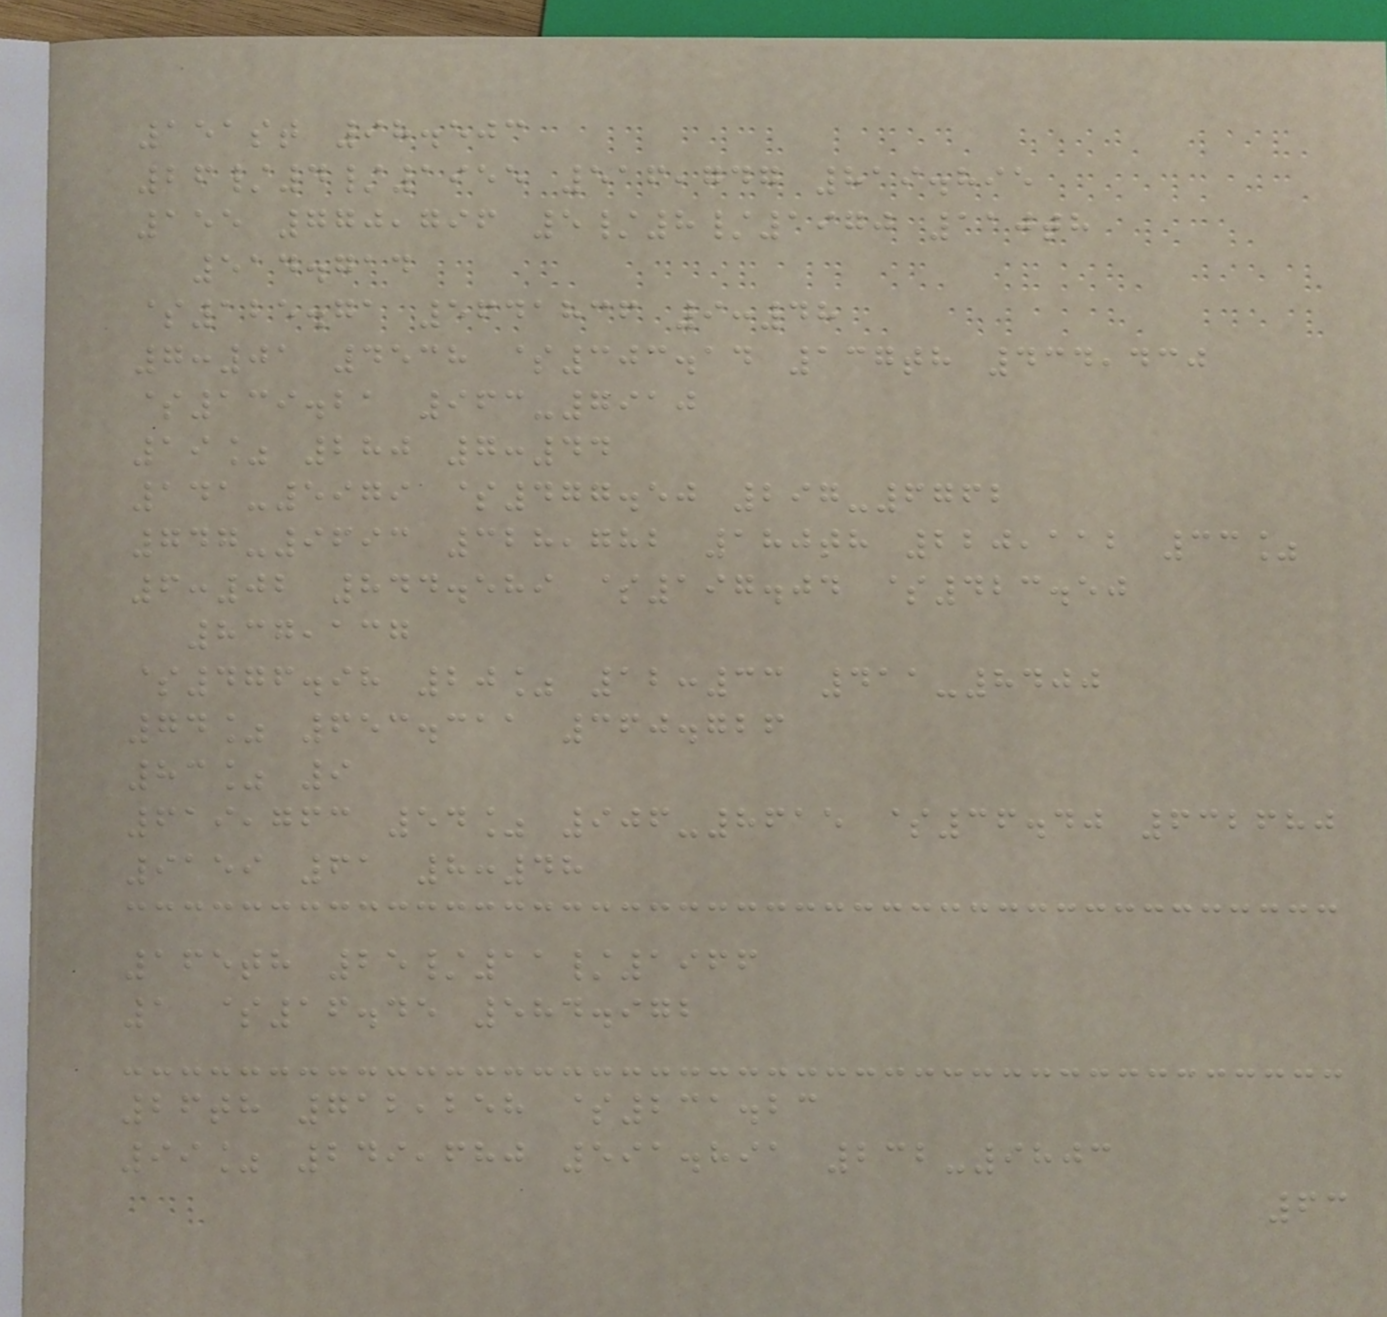151st 98.503
26/4/1955 516,747 819.895
155 770,796 5/8/1970 110th
514.714
$125.71 5641836 9:48
7:01 4538 $303.14 137th 434,430
$139.21 963-7910
19% 280 7:44
141-5979 $477.50 297-6762
747-9693 328,782 180th 220,112 33%
6:02 844.589 $197.04 $423.50
837,137
$476.98 20% 12:33 411-8400
74% 653.311 360.726
83% 9
619,763 54% 906-8615 $36.40 632680
9159 61 8:48
165th 25/11/1966
1 $16.45 584.972
26th 712,258 $231.23
99% 249,680 591.891 232-9803
63
